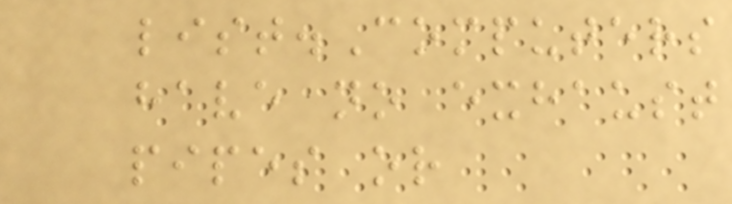list.Computers
have no exhaust
pipes or
